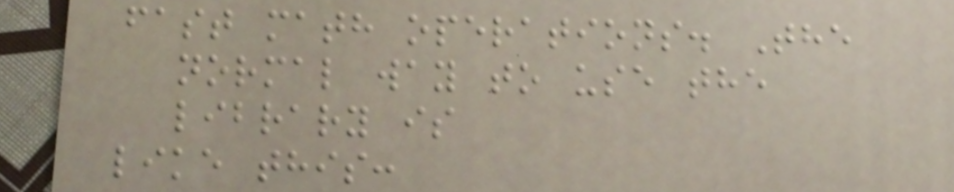fast math operations. The
normal way to use the
library is
like this:
